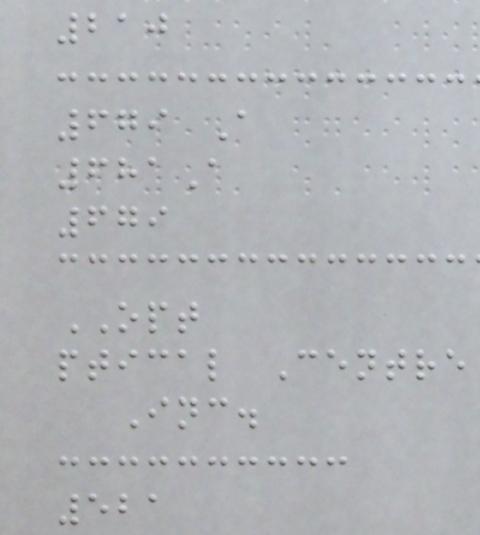210
679 A
681A
679
OPT
ptical Centre
Inc.
521
